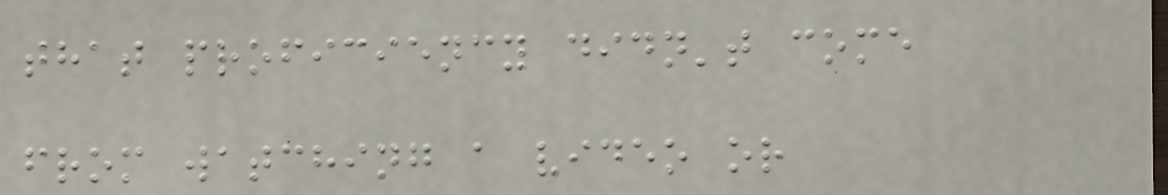that proficiency didn't come
from watching a video or
